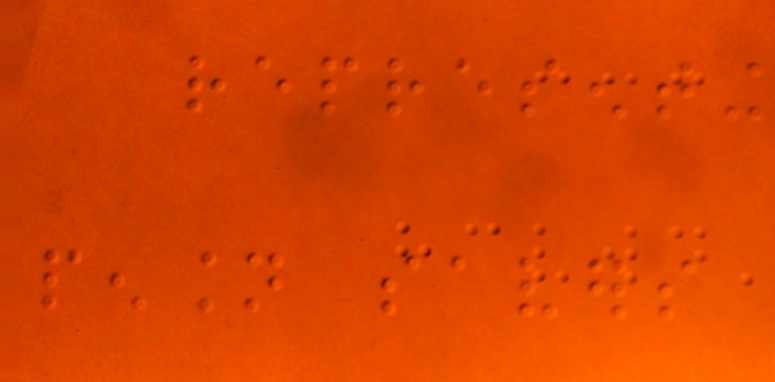representing
pension savers
